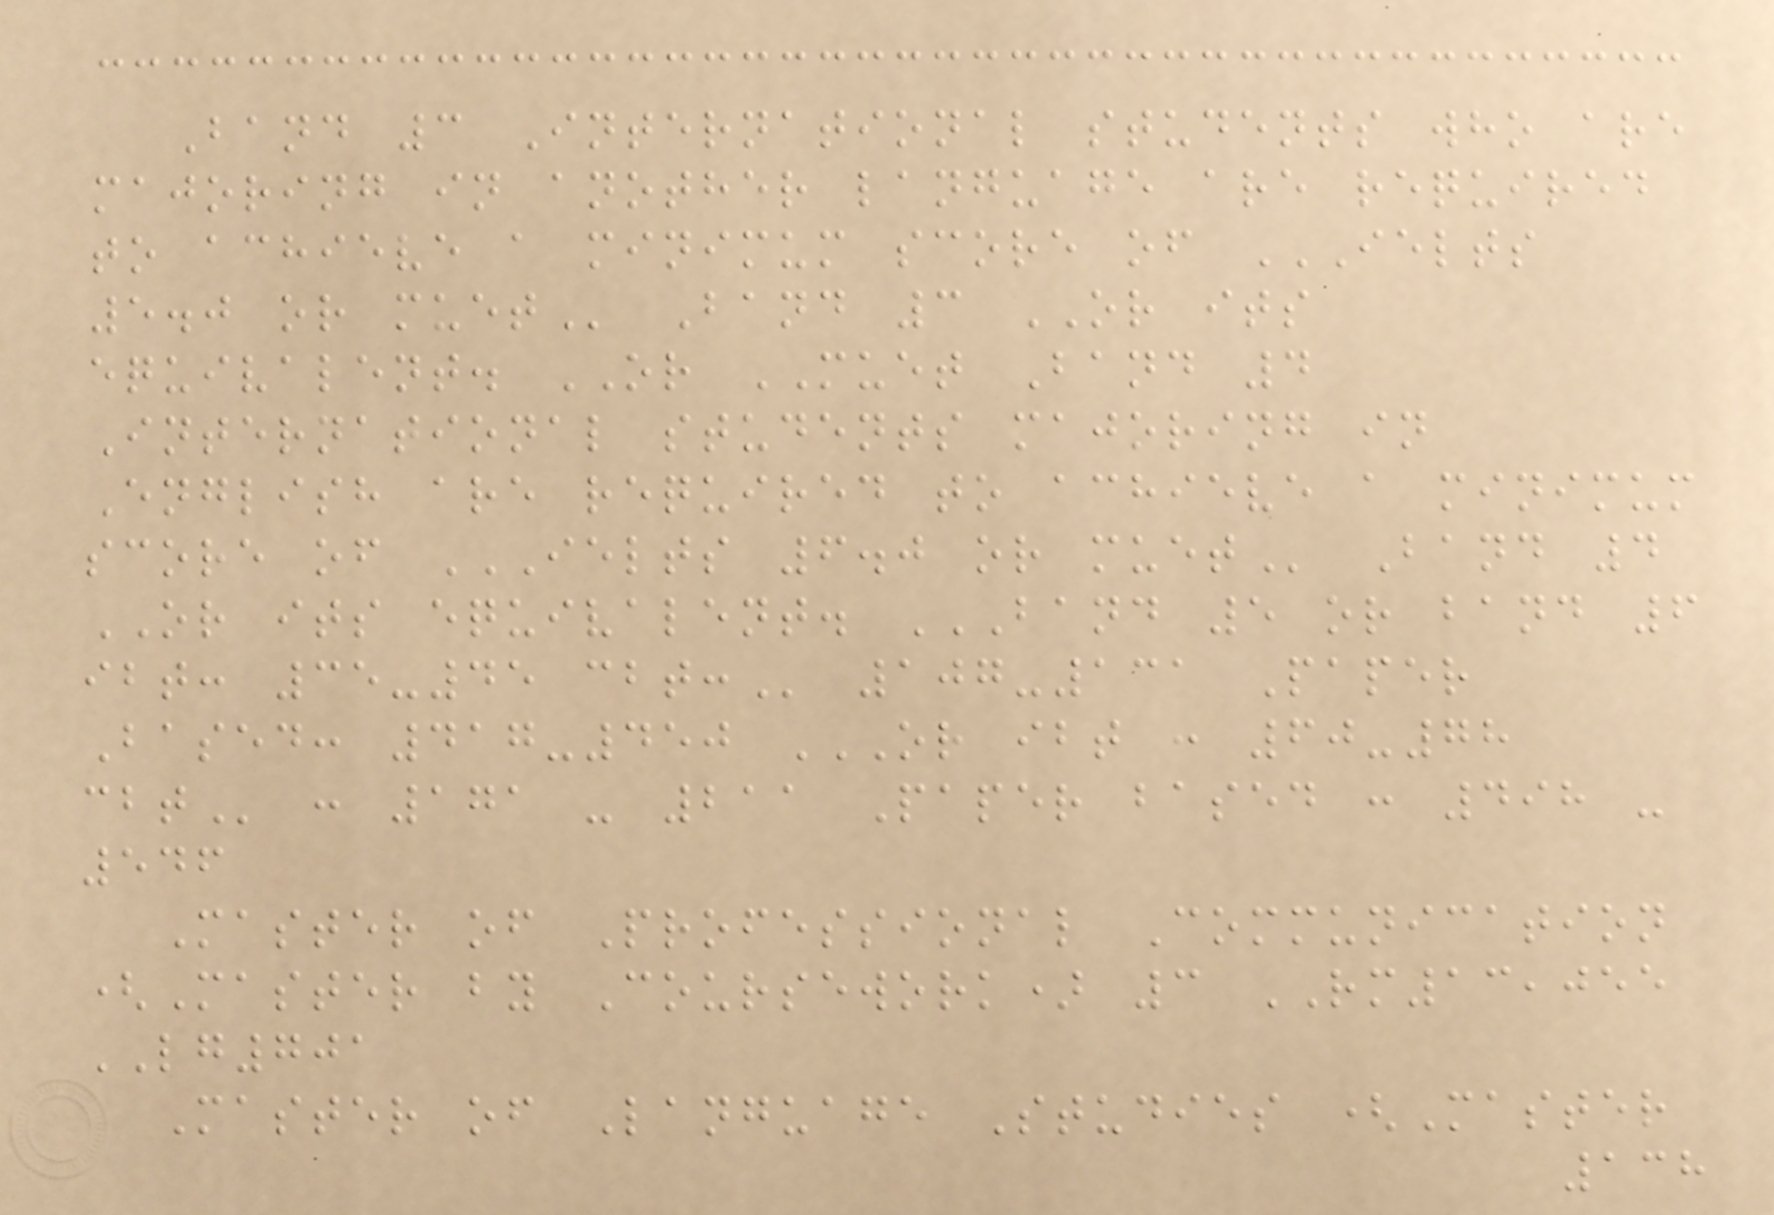Band 3 International students who are
majoring in another language are required
to achieve a minimum score of IELTS
5.0 OR MUET Band 3 OR its
equivalent. OR MUET Band 4
International students majoring in
English are required to achieve a minimum
score of IELTS 6.0 OR MUET Band 4
OR its equivalent. BAND 5 OR BAND 6
IBT: 35-45 CBT: 107-131 Paper
Based: 417-450 OR IBT : 60-78
CBT : 171 - 211 Paper based : 498 -
546
Master of Professional Communication
(Master by Coursework) 3 RM13,055
LG701
Master of Language Studies (Master
138
